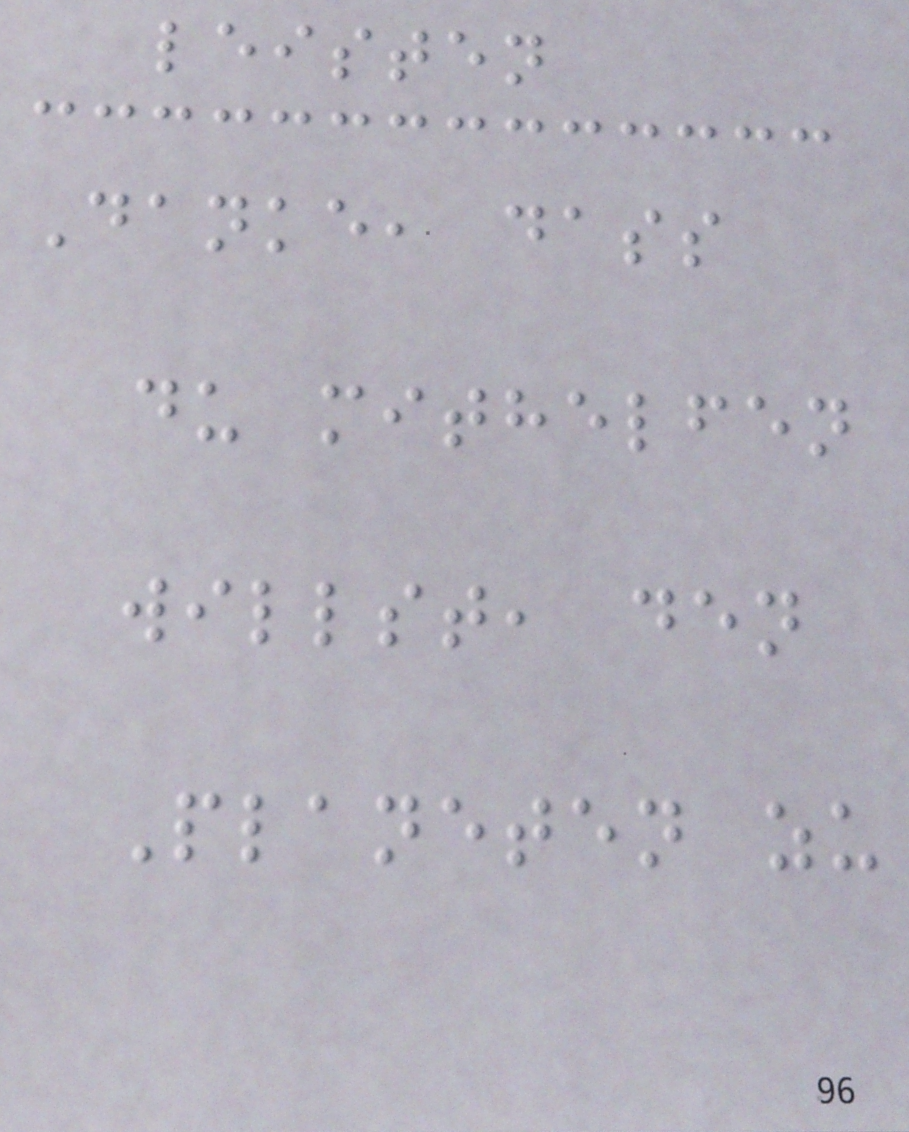leisten
Danke, dass
du mithelfen
willst, den
Planeten zu
